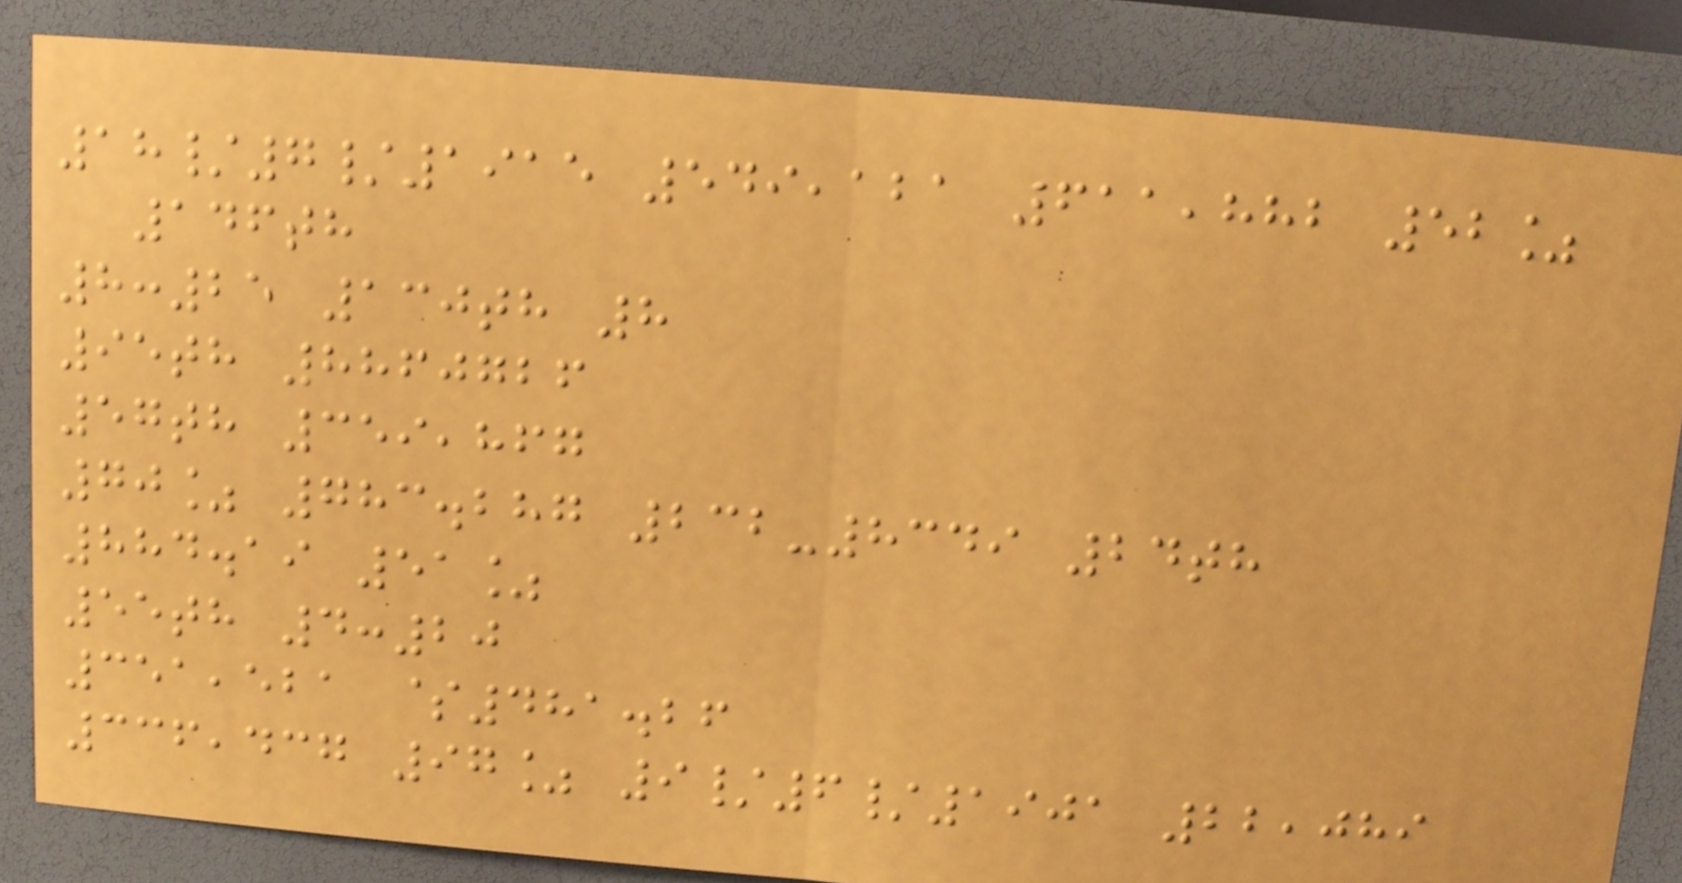18/7/1915 549,121 611,882 52%
146th
8:25 130th 8
95th 8860726
57th 359,867
70% 783.287 232-8349 24th
884.19 51%
55th 4:20
351,521 $481.26
336,437 97% 9/6/1901 22,089
